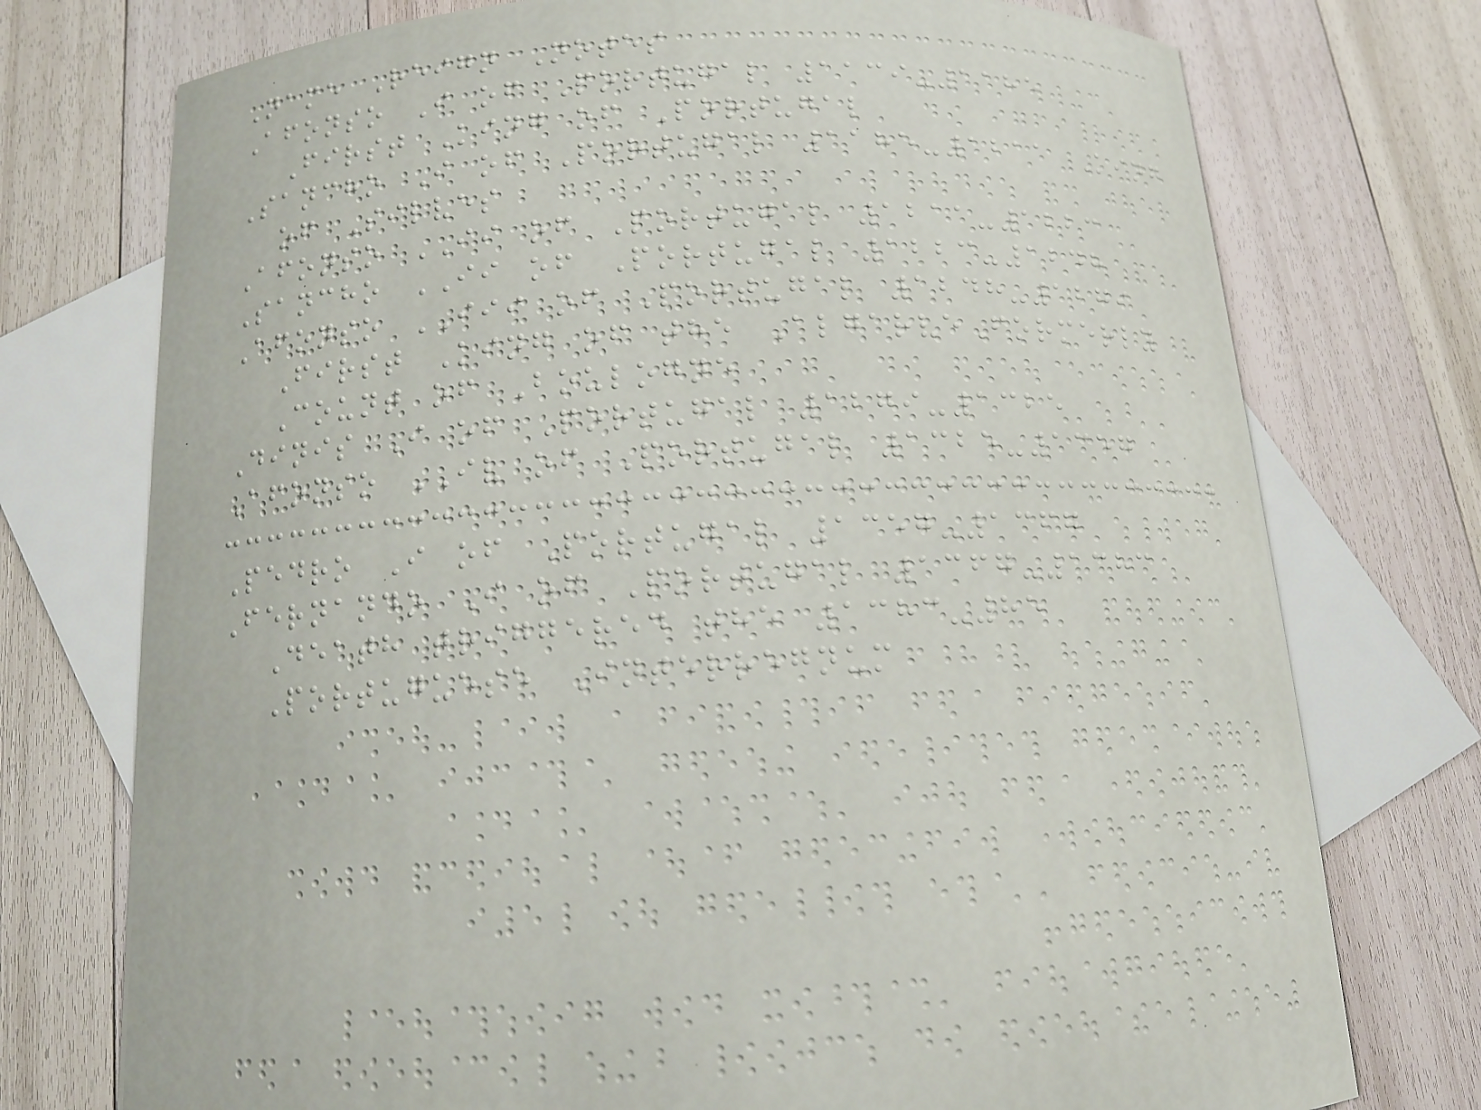Name Reign Notes
Afonso I of Portugal 1139-1185
First King of Portugal
Sancho I of Portugal 1185-1211 King
of Silves
Afonso II of Portugal 1211-1223
Sancho II of Portugal 1223-1248
Afonso III of Portugal 1248-1279
First King of the AlgarveFormerly
Count of Boulogne
Dinis I of Portugal 1279-1325
Afonso IV of Portugal 1325-1357
Pedro I of Portugal 1357-1367
Fernando I of Portugal 1367-1383
Death triggered the 1383-85
Portuguese Interregnum
